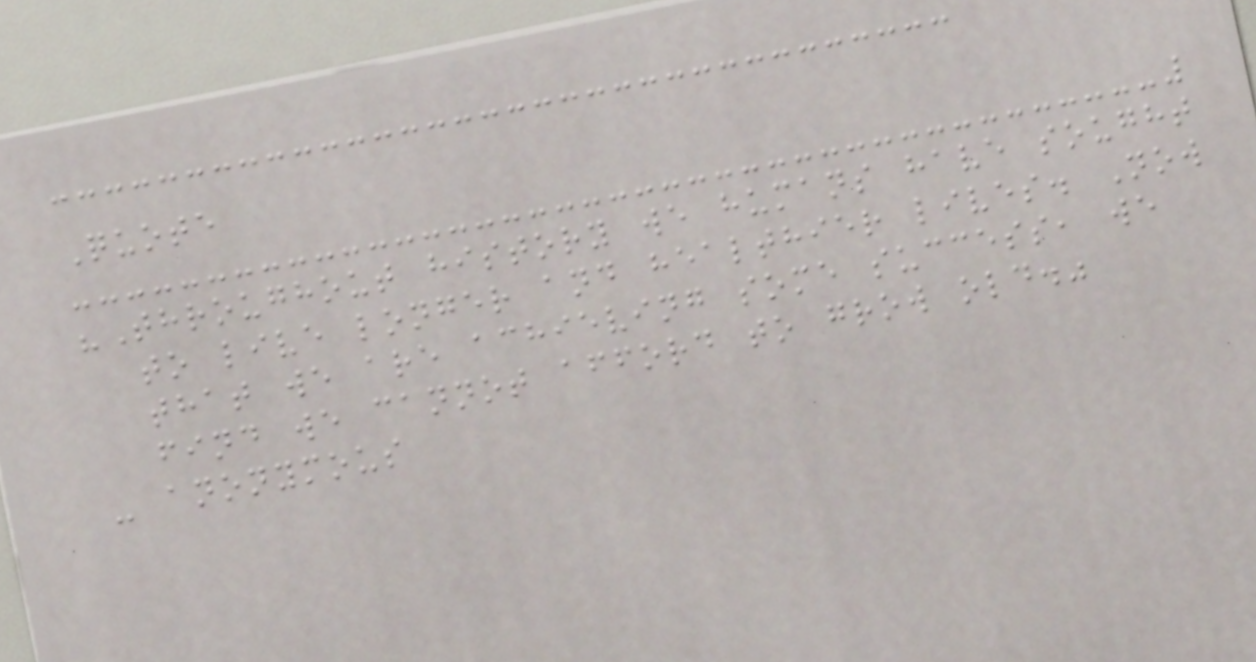Quote
"Throughout history we humans have sought
to live longer and healthier lives. Now
that we are achieving some success, we
find we cannot afford to grow old."
- anonymous
